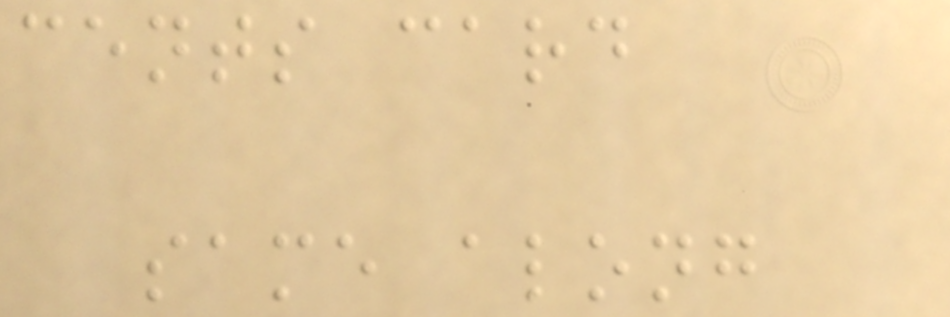cents card
same along
